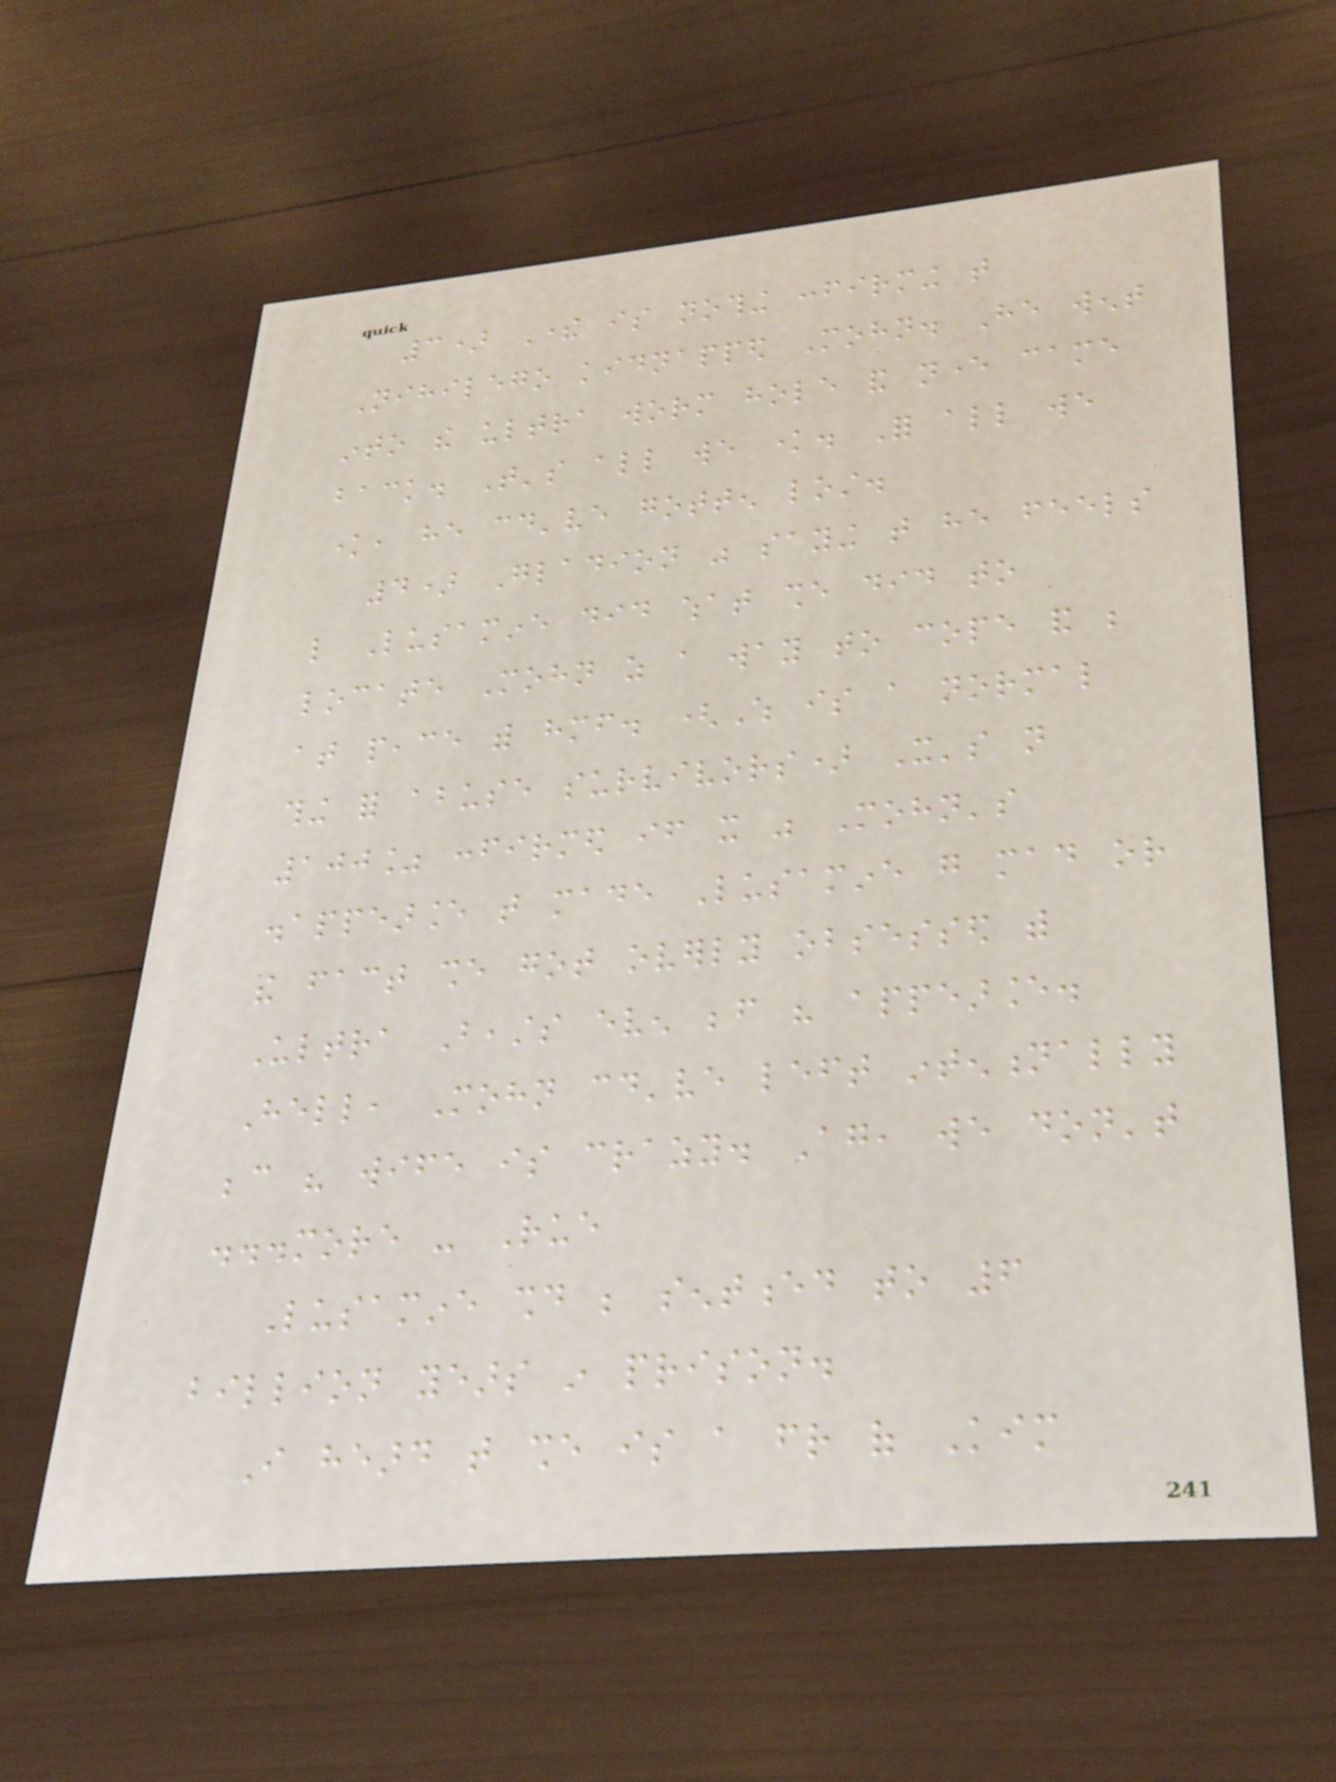3) There is nothing confirming that
Nihilego kidnapped Mohn. He went
into the ultra worm hole and never came
back. That's all we know. For all we
know, he could've gotten lost.
4) Gladion was saying that he feels
like Lusamine did what she did to
locate Mohn as a way to cope and be
at peace with himself. (Which is a normal
thing for abuse survivors) It's not
100% confirmed if it was Mohn's
disappearance that made Lusamine go mad or
the fact she got overly obsessed with
Ultra Beasts even before his appearance.
Hell, Mohn could've left intentionally
because his wife is crazy. Again, we don't
...more - Rue
Lusamine should be sentenced to 6
billion years in prison.
I heard that she is a friend of Kim
